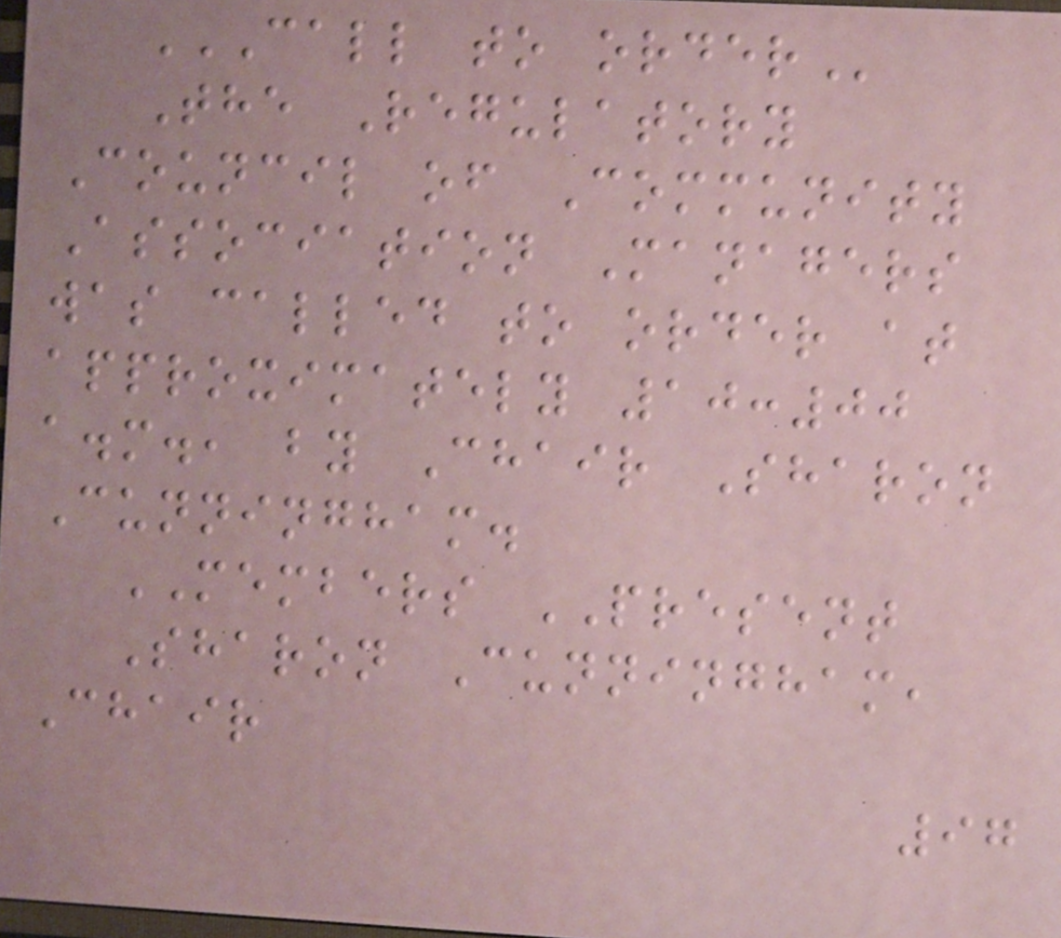CALL TO ORDER
The Regulatory
Council of Community
Association Managers
was called to order at
approximately 10:00
a.m., by Chair Sharon
Cunningham.
MEMBERS PRESENT
Sharon Cunningham,
Chair
97
